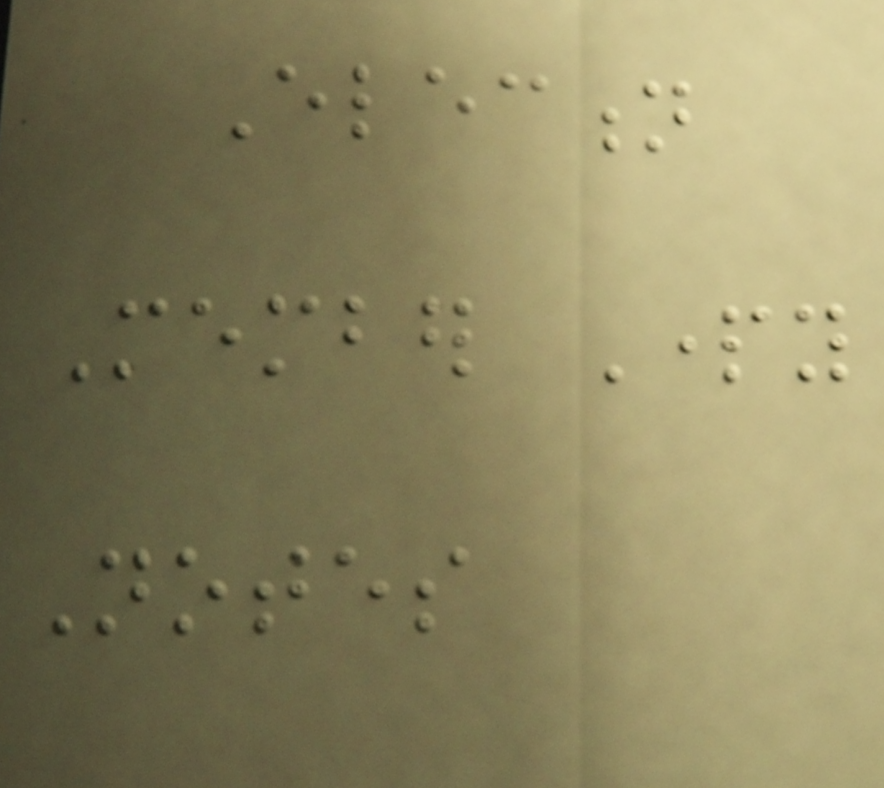Election
Member Party
Notes
